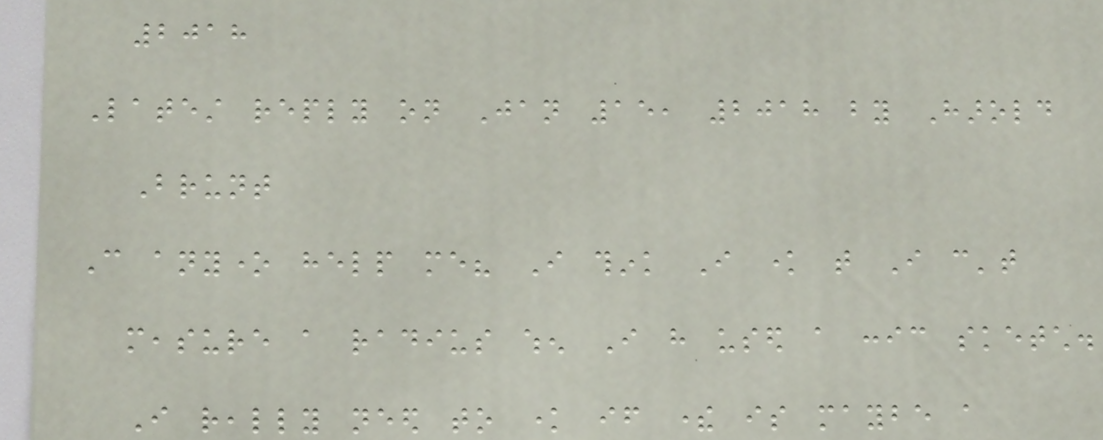2018
Latest reply on Jan 15, 2018 by Harold
Brunt
Can anyone help me? I think I know that I can't
measure a radius when I have used a conic sketch.
I really need to know if there is maybe a
